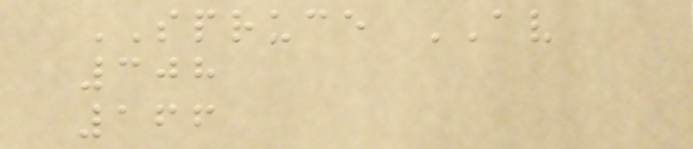SPRUCE AV
308
166
